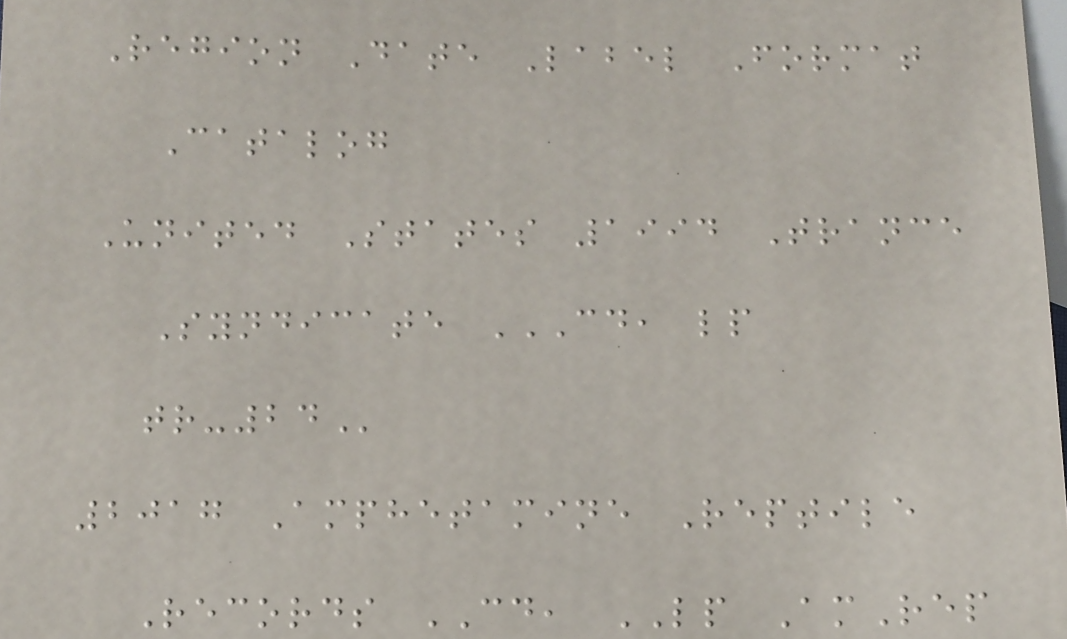Region Date Label Format
Catalog
United States 1994 Trance
Syndicate CD, LP
TR-24
2017 Amphetamine Reptile
Records CD, LP AmRep
